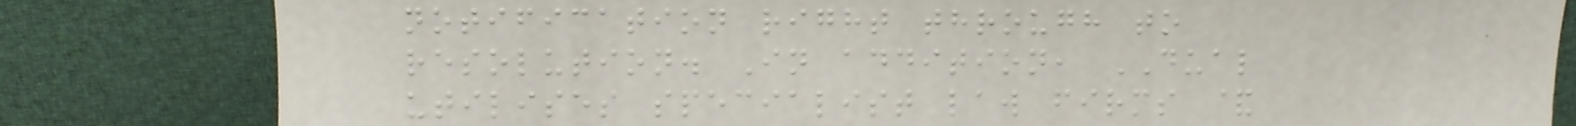notification right through to
resolution. In addition, DUAL
utilises specialist law firms &
